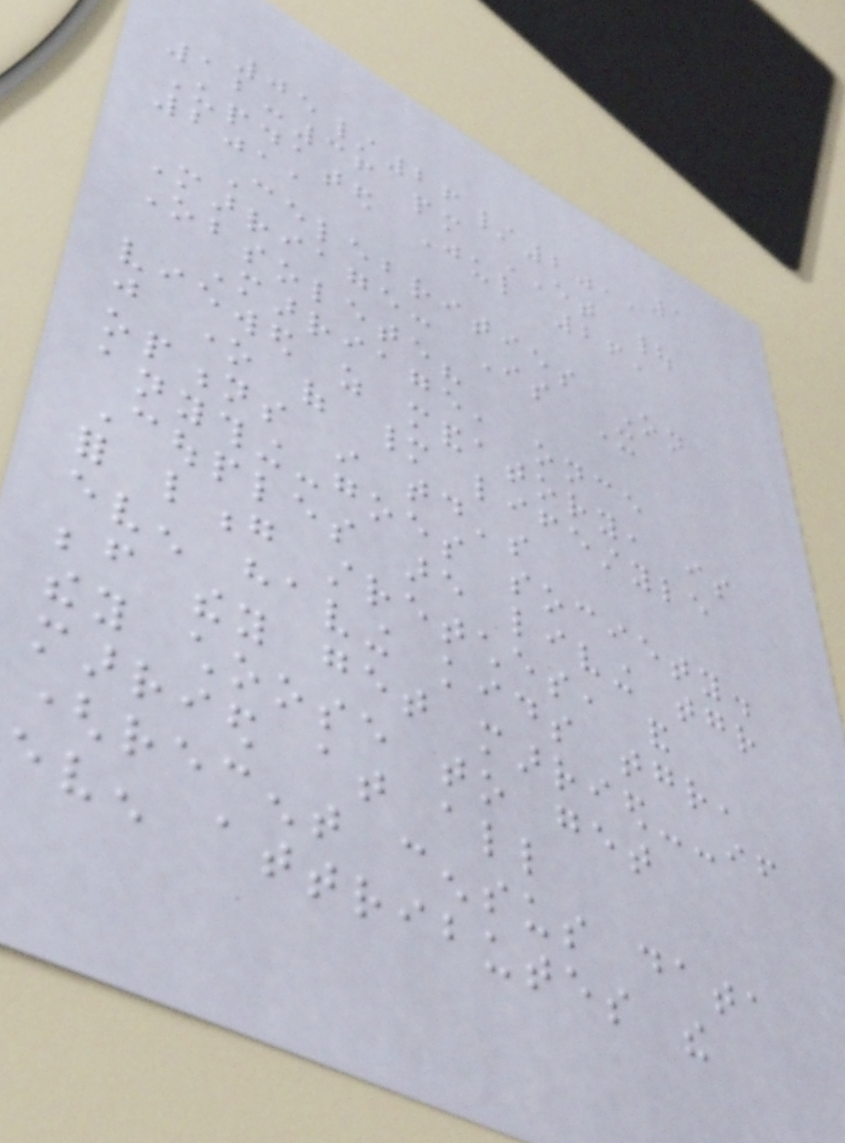1
05/26/2011
12:36 pm ET |
Updated Jul 26,
2011
Celebrities On
Marriage: Is It
Obsolete?
Marriage, once
viewed as mandatory, is
just one of many lifestyle
options in today's
anything-goes society.
Couples are living together
for long stretches, and
even having kids together,
before they get married--if
they choose to get
married at all
(recent census data
even attributes the
